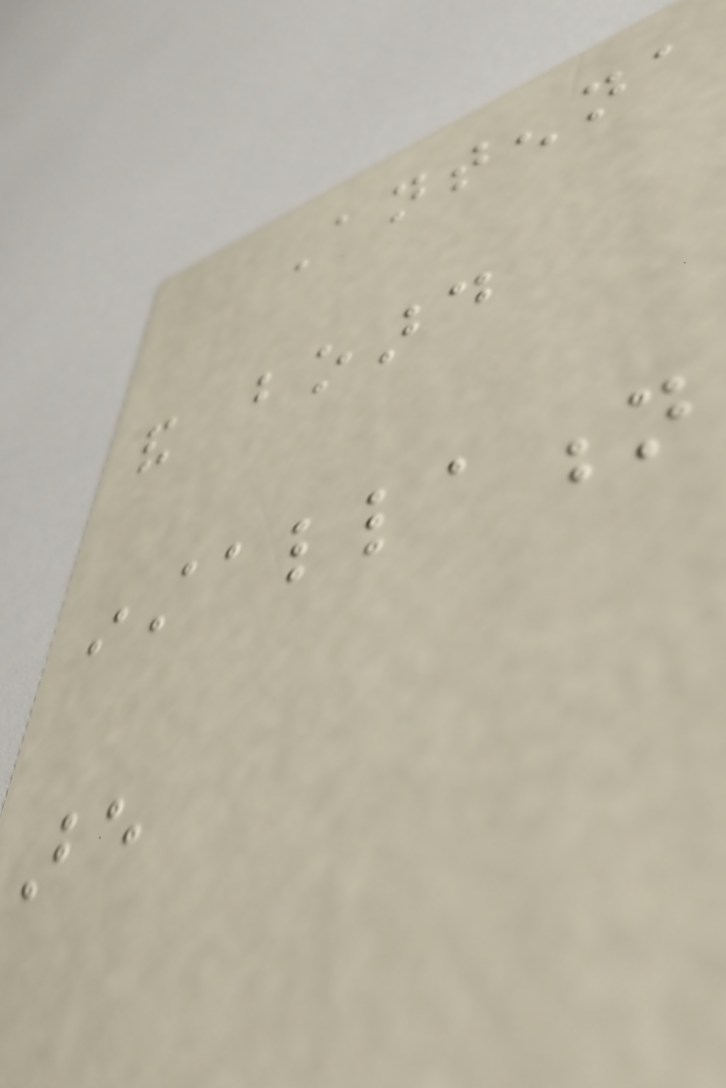Antenna
and board
installation
are
